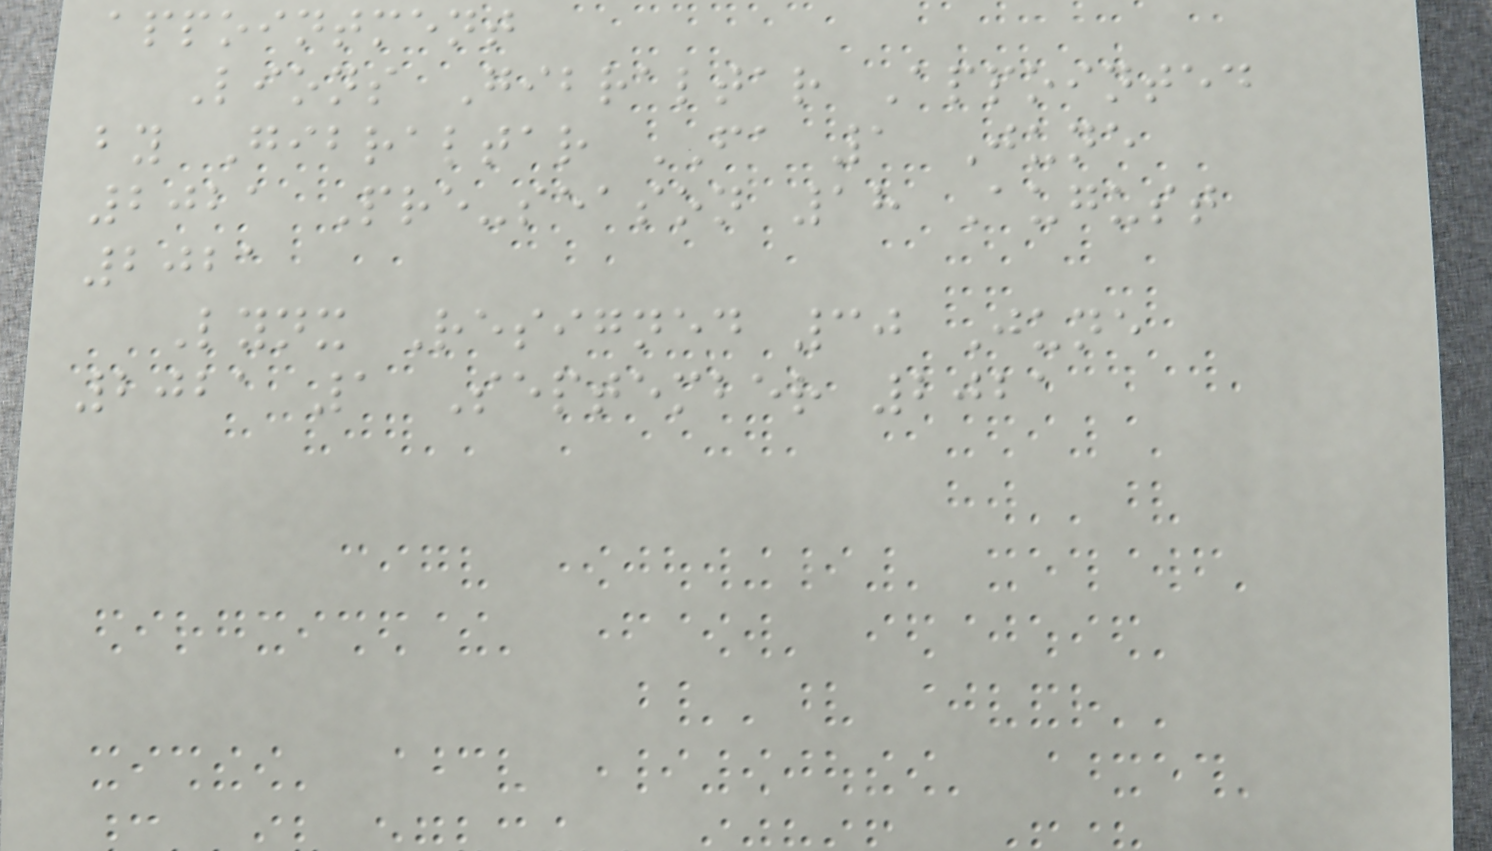appointment
Lions Gibraltar Appointed
by Gibraltar FA 1 June
2021 Pre-season 18 August
2021
Lynx Resigned 30 June
2021 1 September 2021
